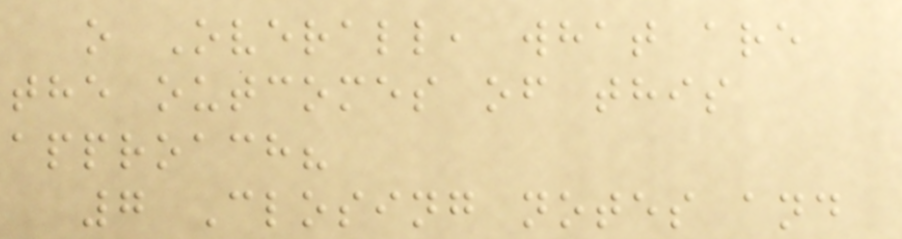o Overall, what are
the outcomes of this
approach?
7 Closing notes and
